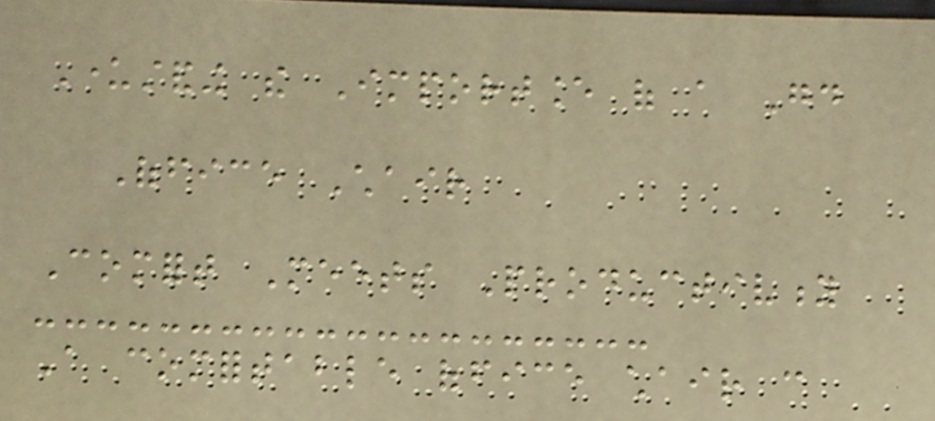Understanding the Importance of a Good
Office Chair
Comfort Meets Productivity
A comfortable office chair can
